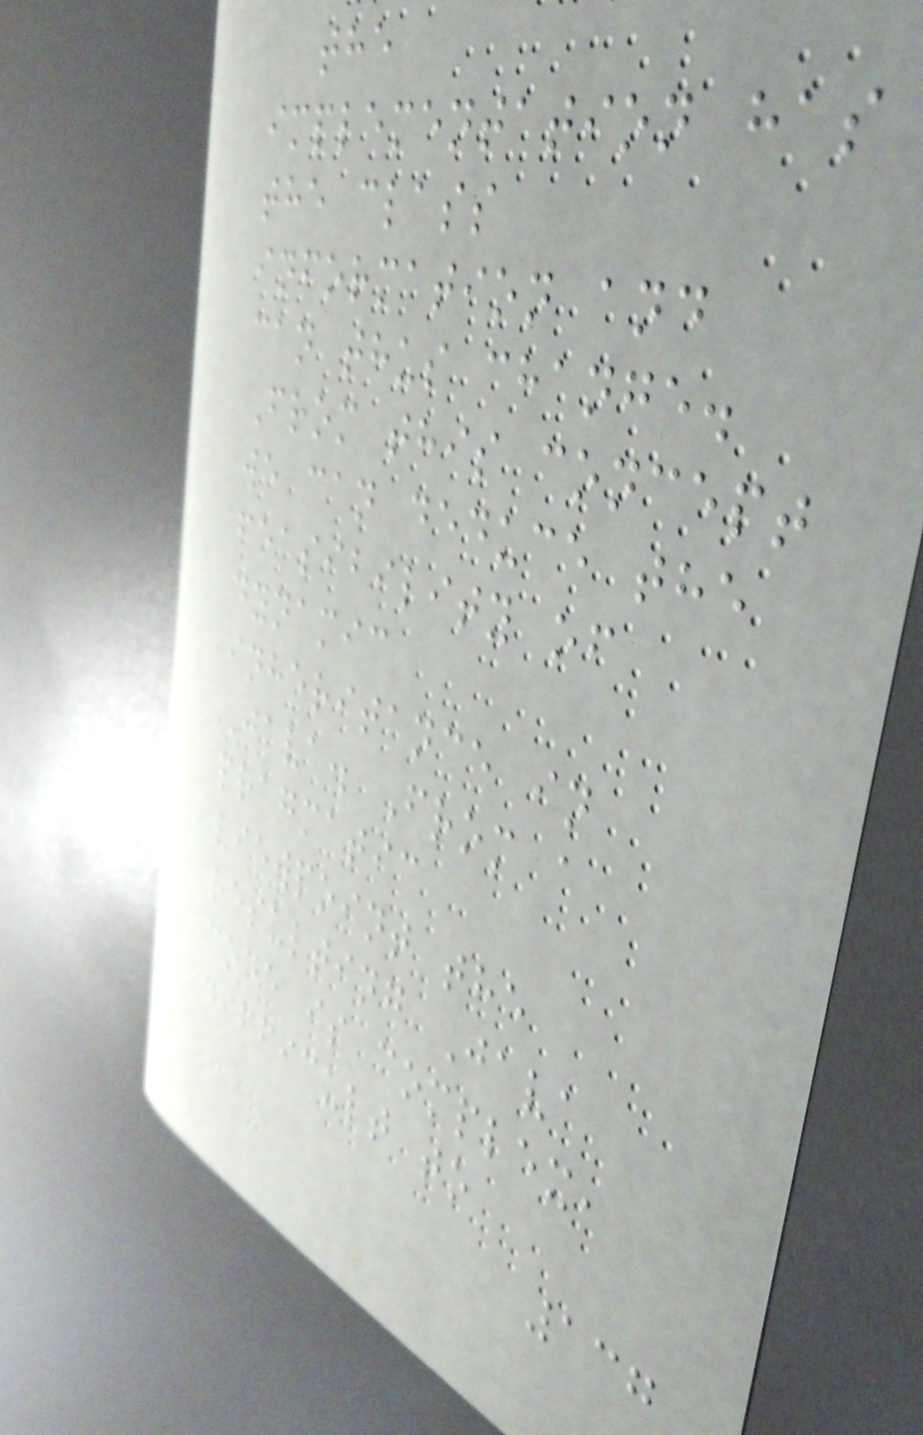the
implementation has
the class
information and
can thus change.
From this concept
we can deduce the
feasibility of
dynamic
inheritance in
Java. From a
pragmatic
viewpoint the
resulting Java
code is complex,
difficult to
137
